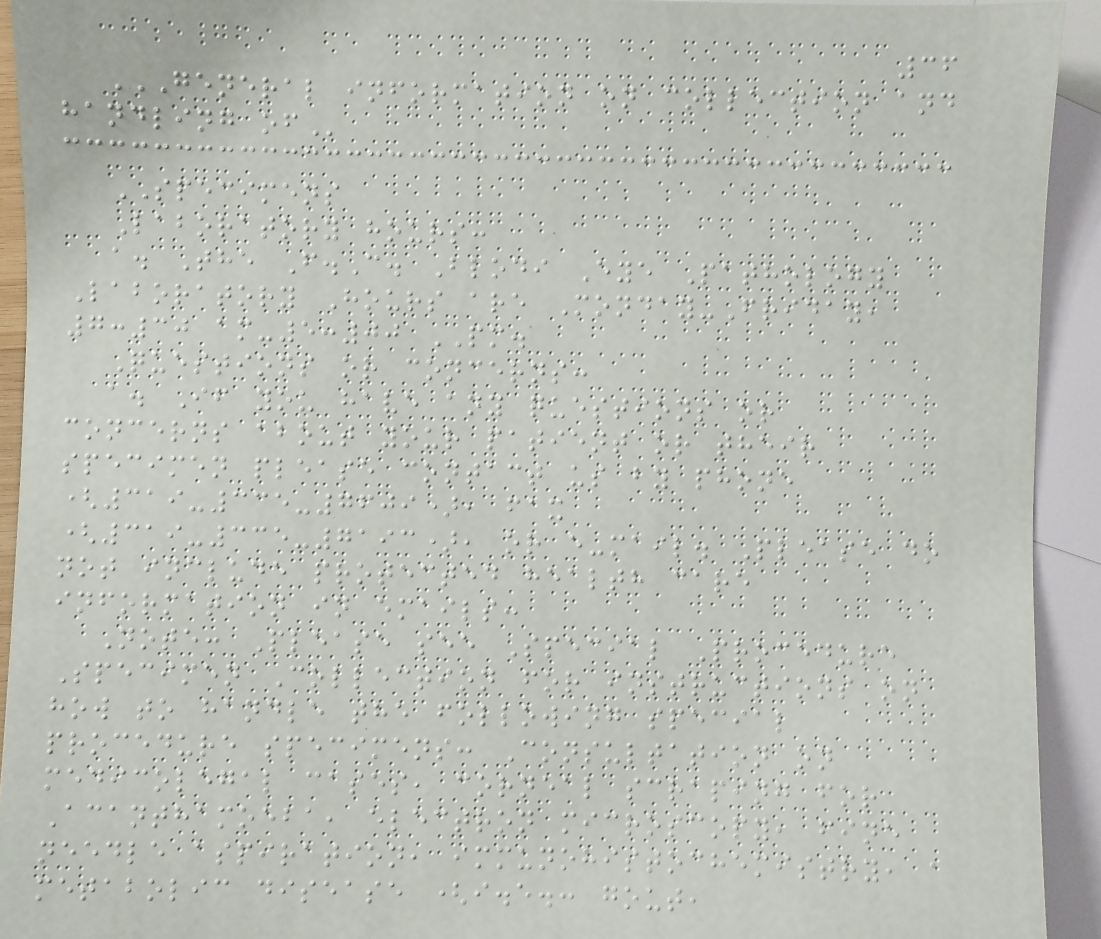36
GENERAL INFORMATION ON COLLECTION AND
HANDLING OF
SPECIMENS
Laboratory hours:
a. The F.C. Blodi Eye Pathology
Laboratory Hours are Monday-Friday,
7:30 am-5:00 PM.
Questions or concerns:
a. If you have any questions or
concerns about your patient or their
specimen please contact us by phone
(319-335-7609), fax
(319-335-7193), or e-mail. Please do
not include protected health care
information in emails:
Note: Please see Special Procedure
Specimen Collection for instructions on
how to handle the following special
procedure specimens: Consultation on
medicolegal cases, corneal scraping for
Acanthamoeba, electron microscopy, fine
needle aspiration, immunohistochemistry, a
metabolic disease (i.e.: gout,
